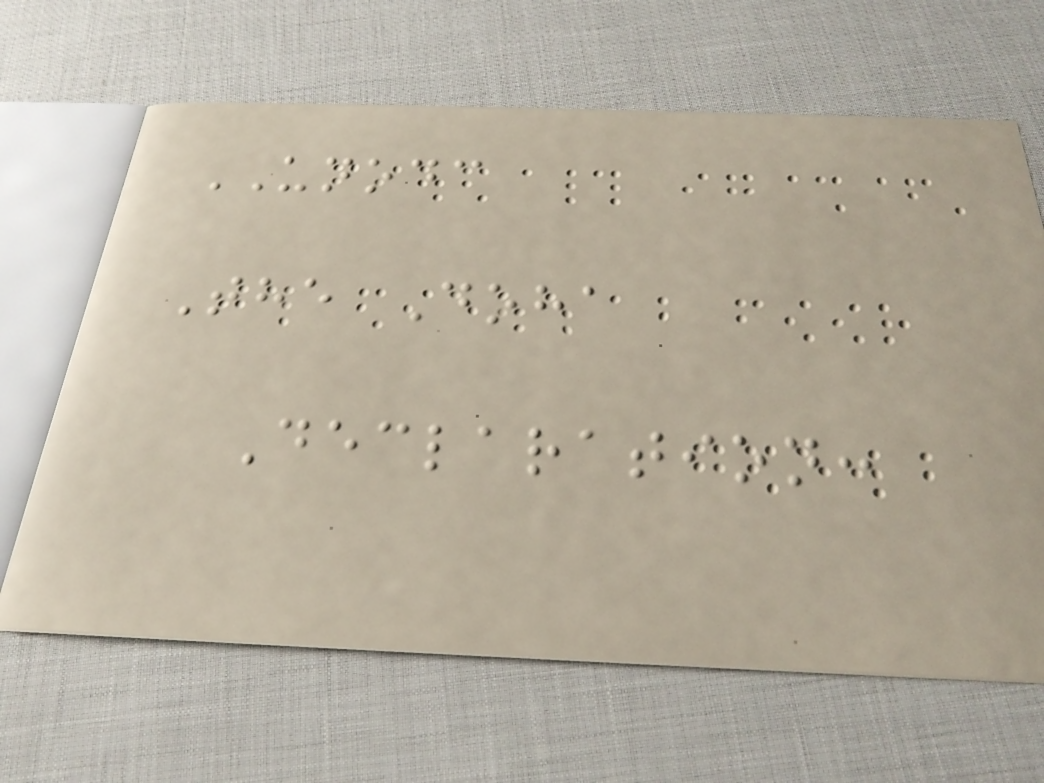UNODC
The Doha
Declaration:
